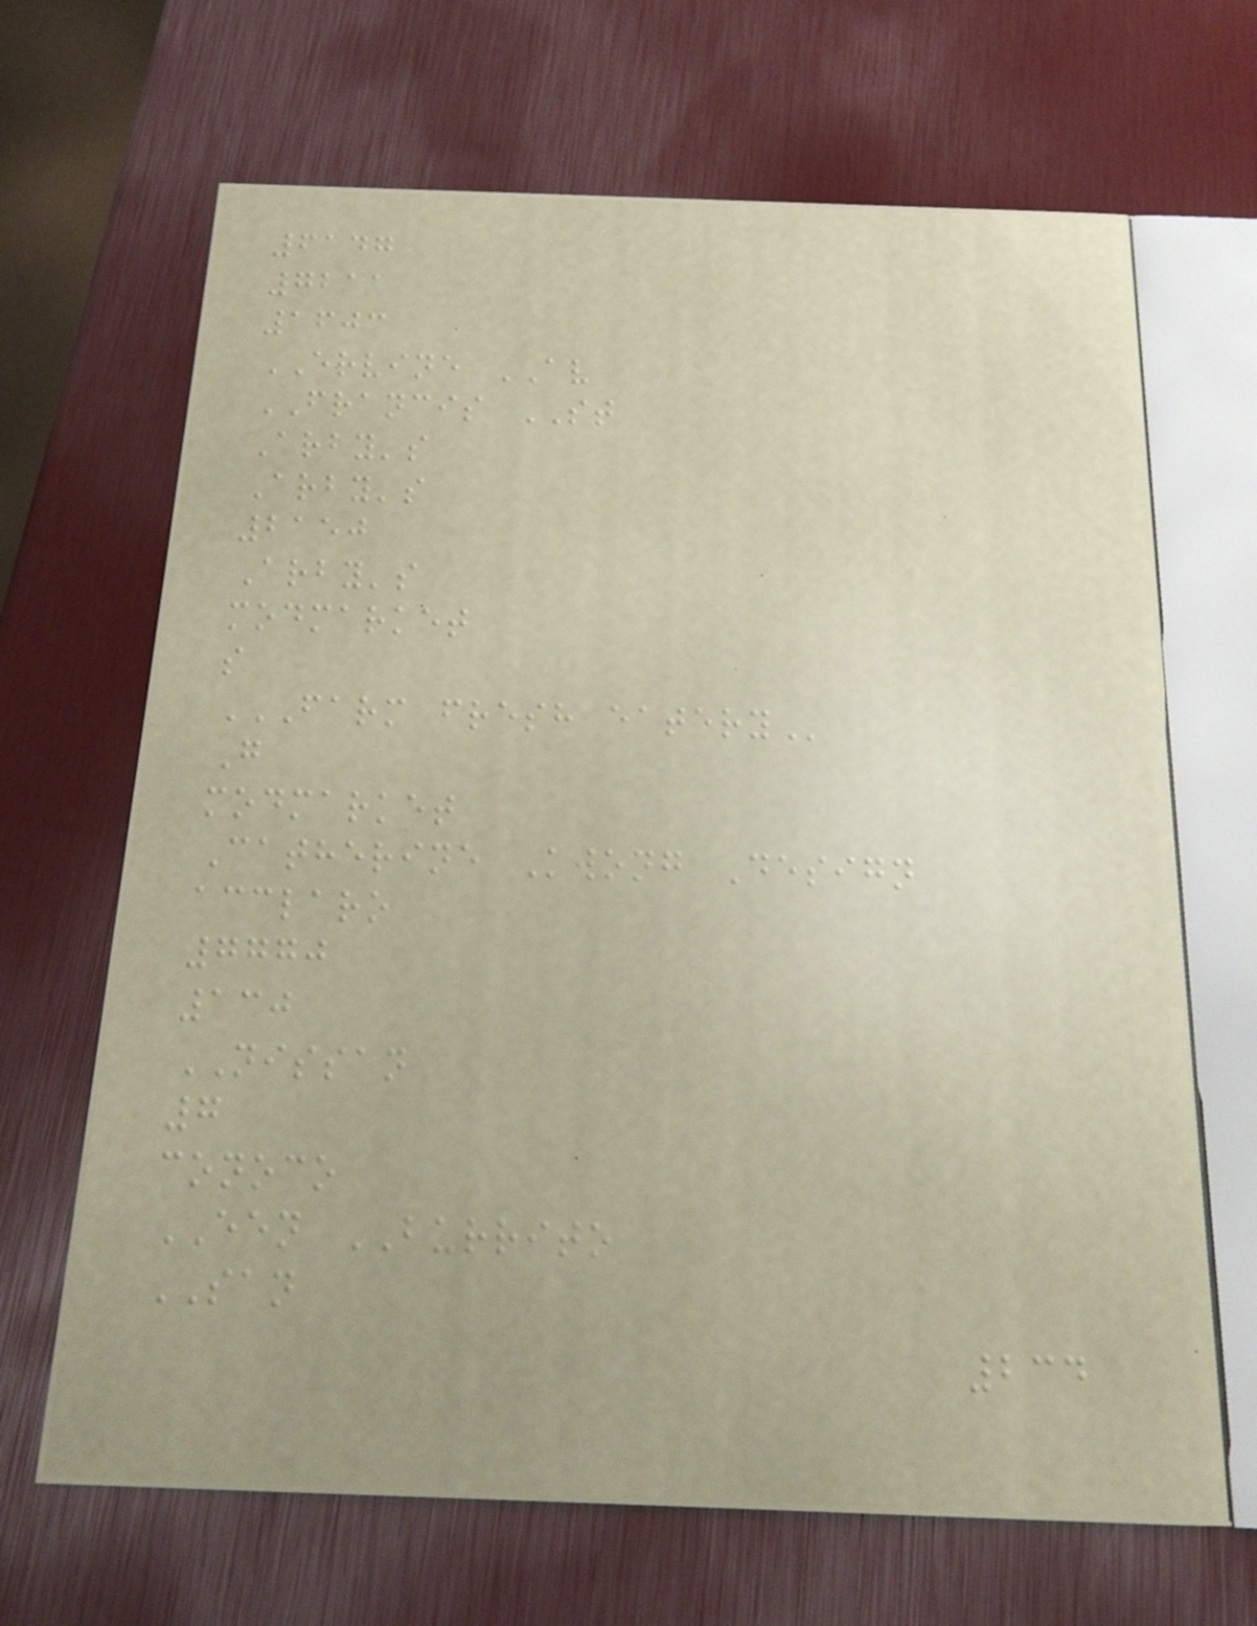6147
7211
1603
ERVINE AV
FRANCIS ST
Arby's
Arby's
2150
Arby's
modmarket
s
FARM FRESH EATERY
G
modmarket
Catherine Kwong Design
acclaro
7770
130
NISSAN
7
conoco
EEN BURRITO
SAN
234
